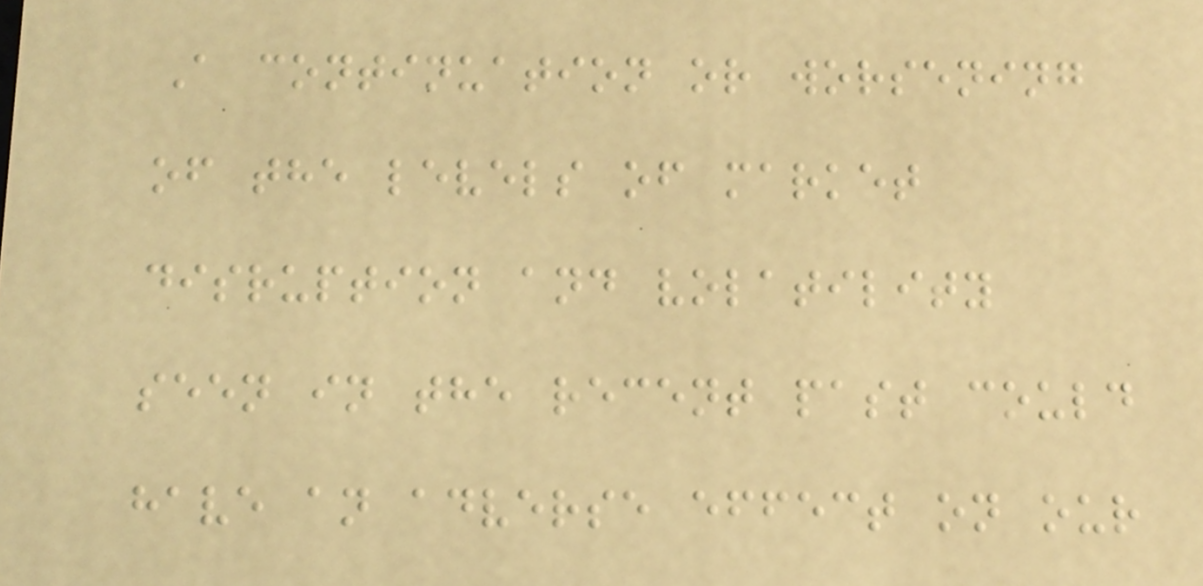A continuation or worsening
of the levels of market
disruption and volatility
seen in the recent past could
have an adverse effect on our
